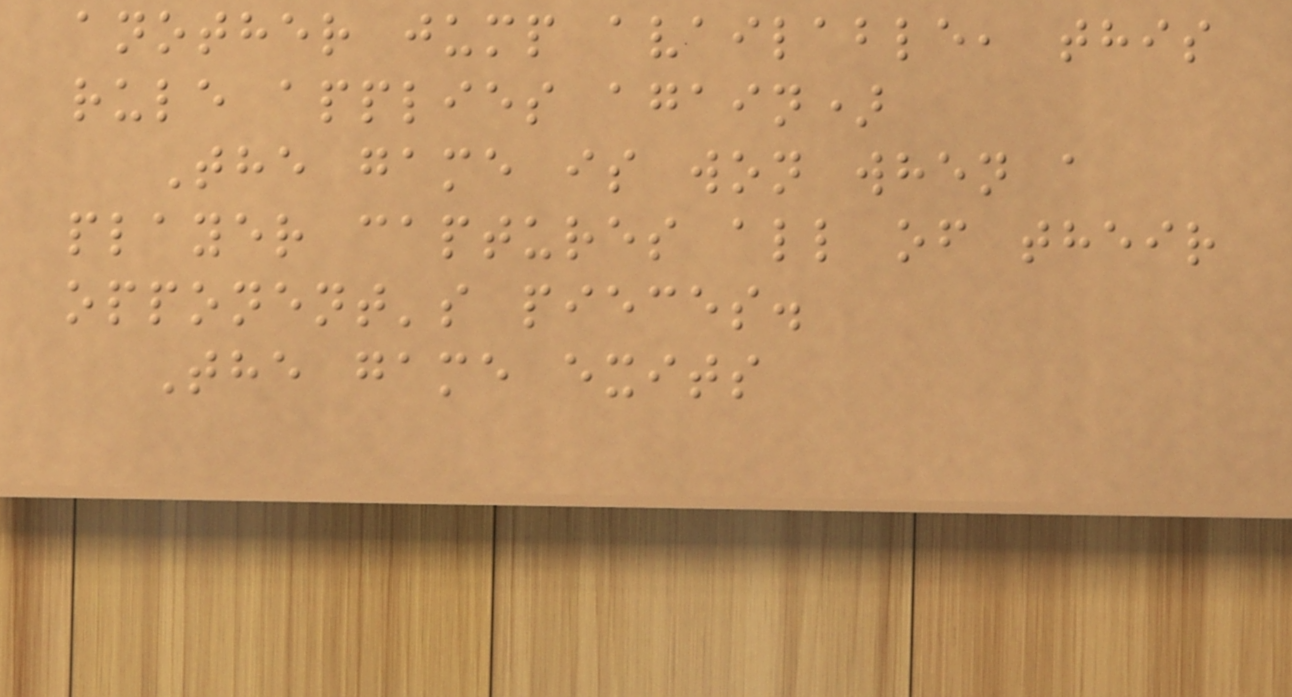another jump available, this
rule applies again)
The game is won when a
player captures all of their
opponent's pieces.
The game exits
